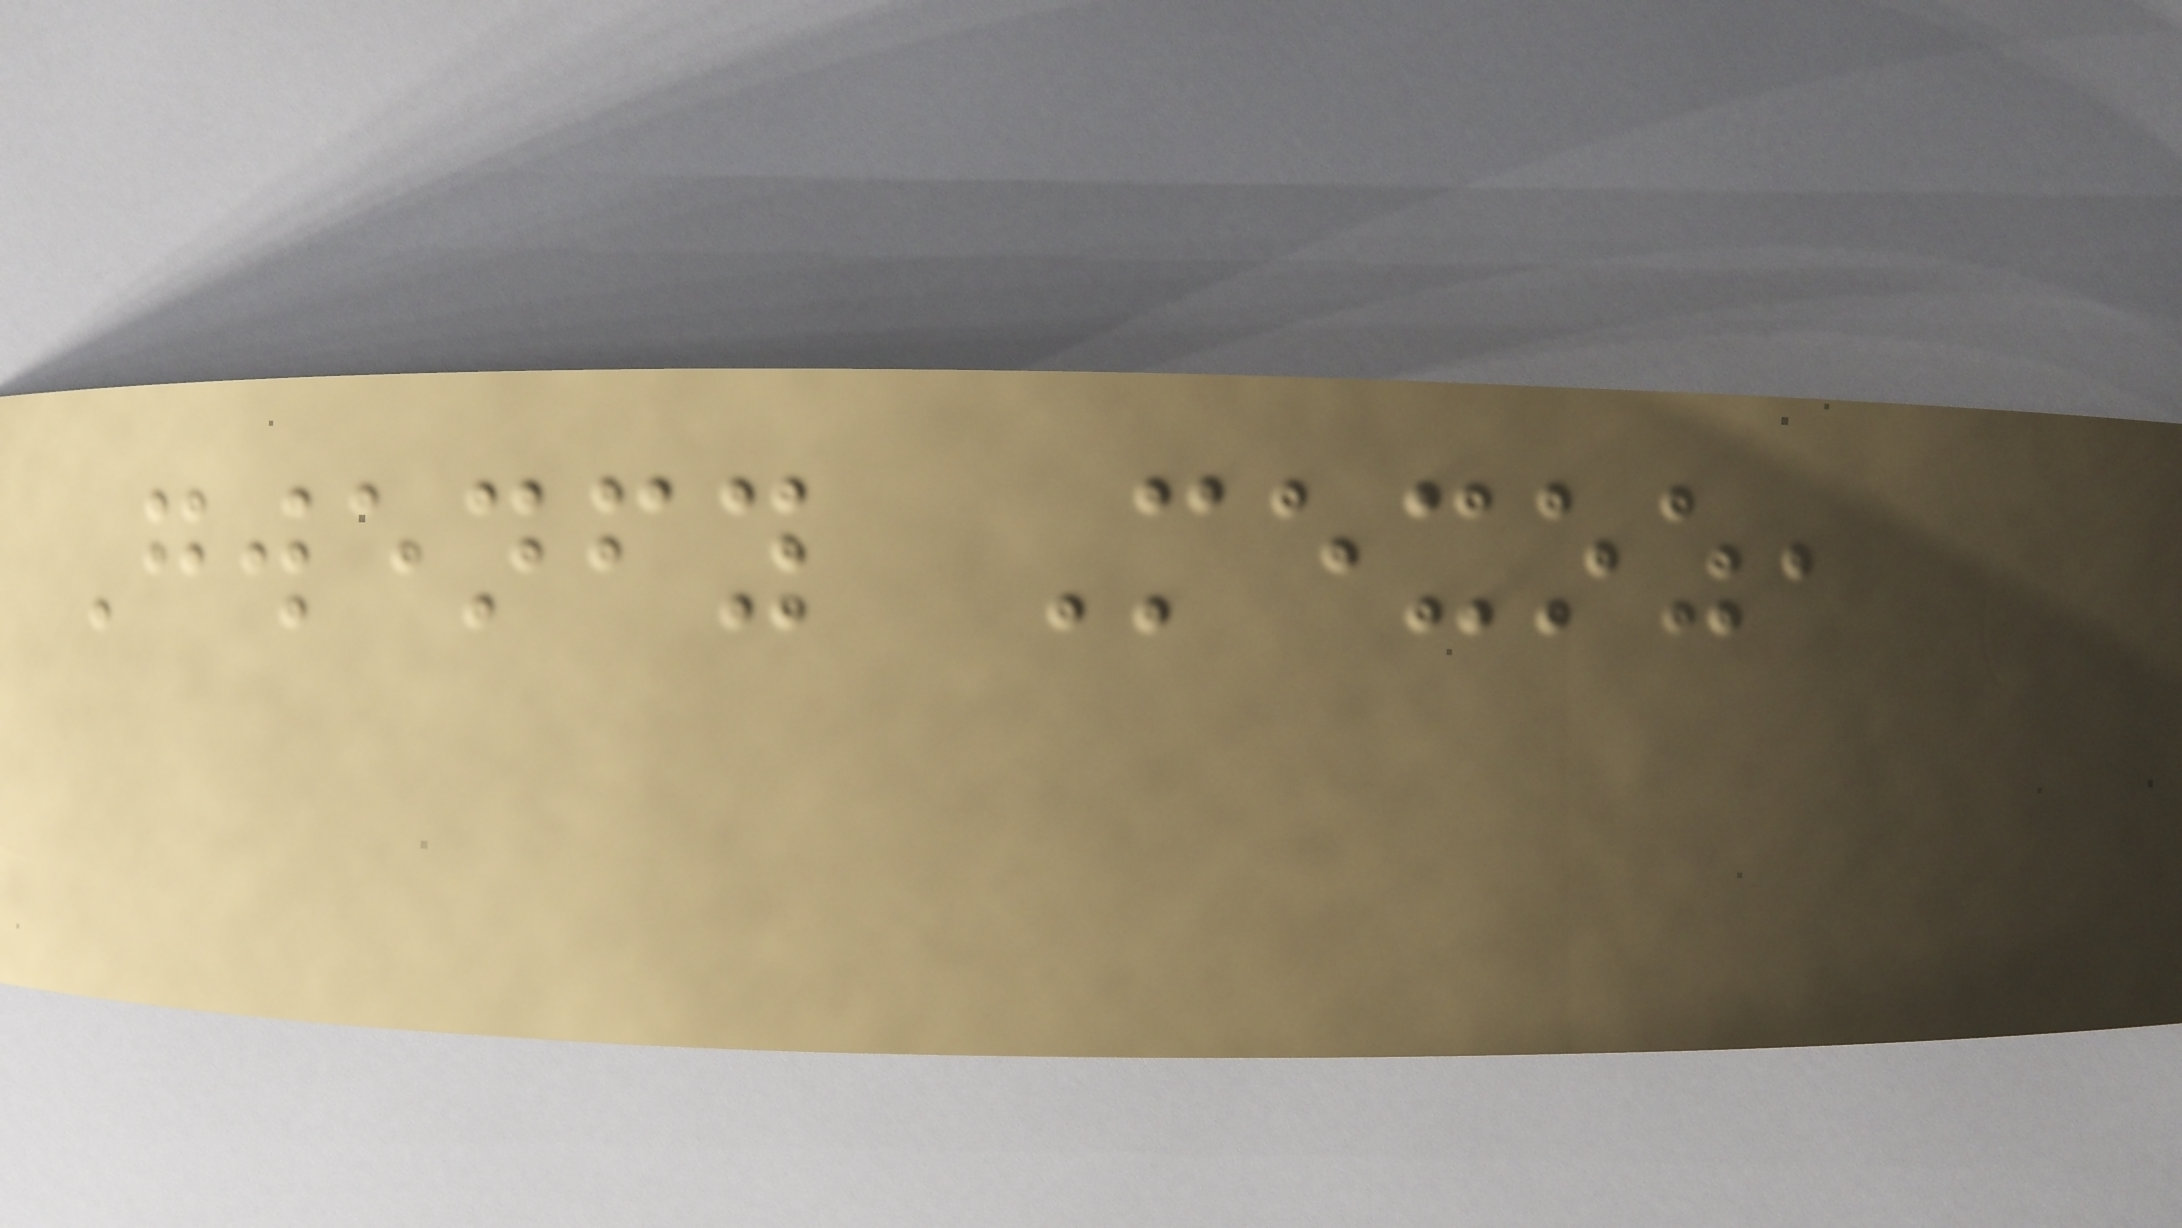Gwenfy Mexoz,
